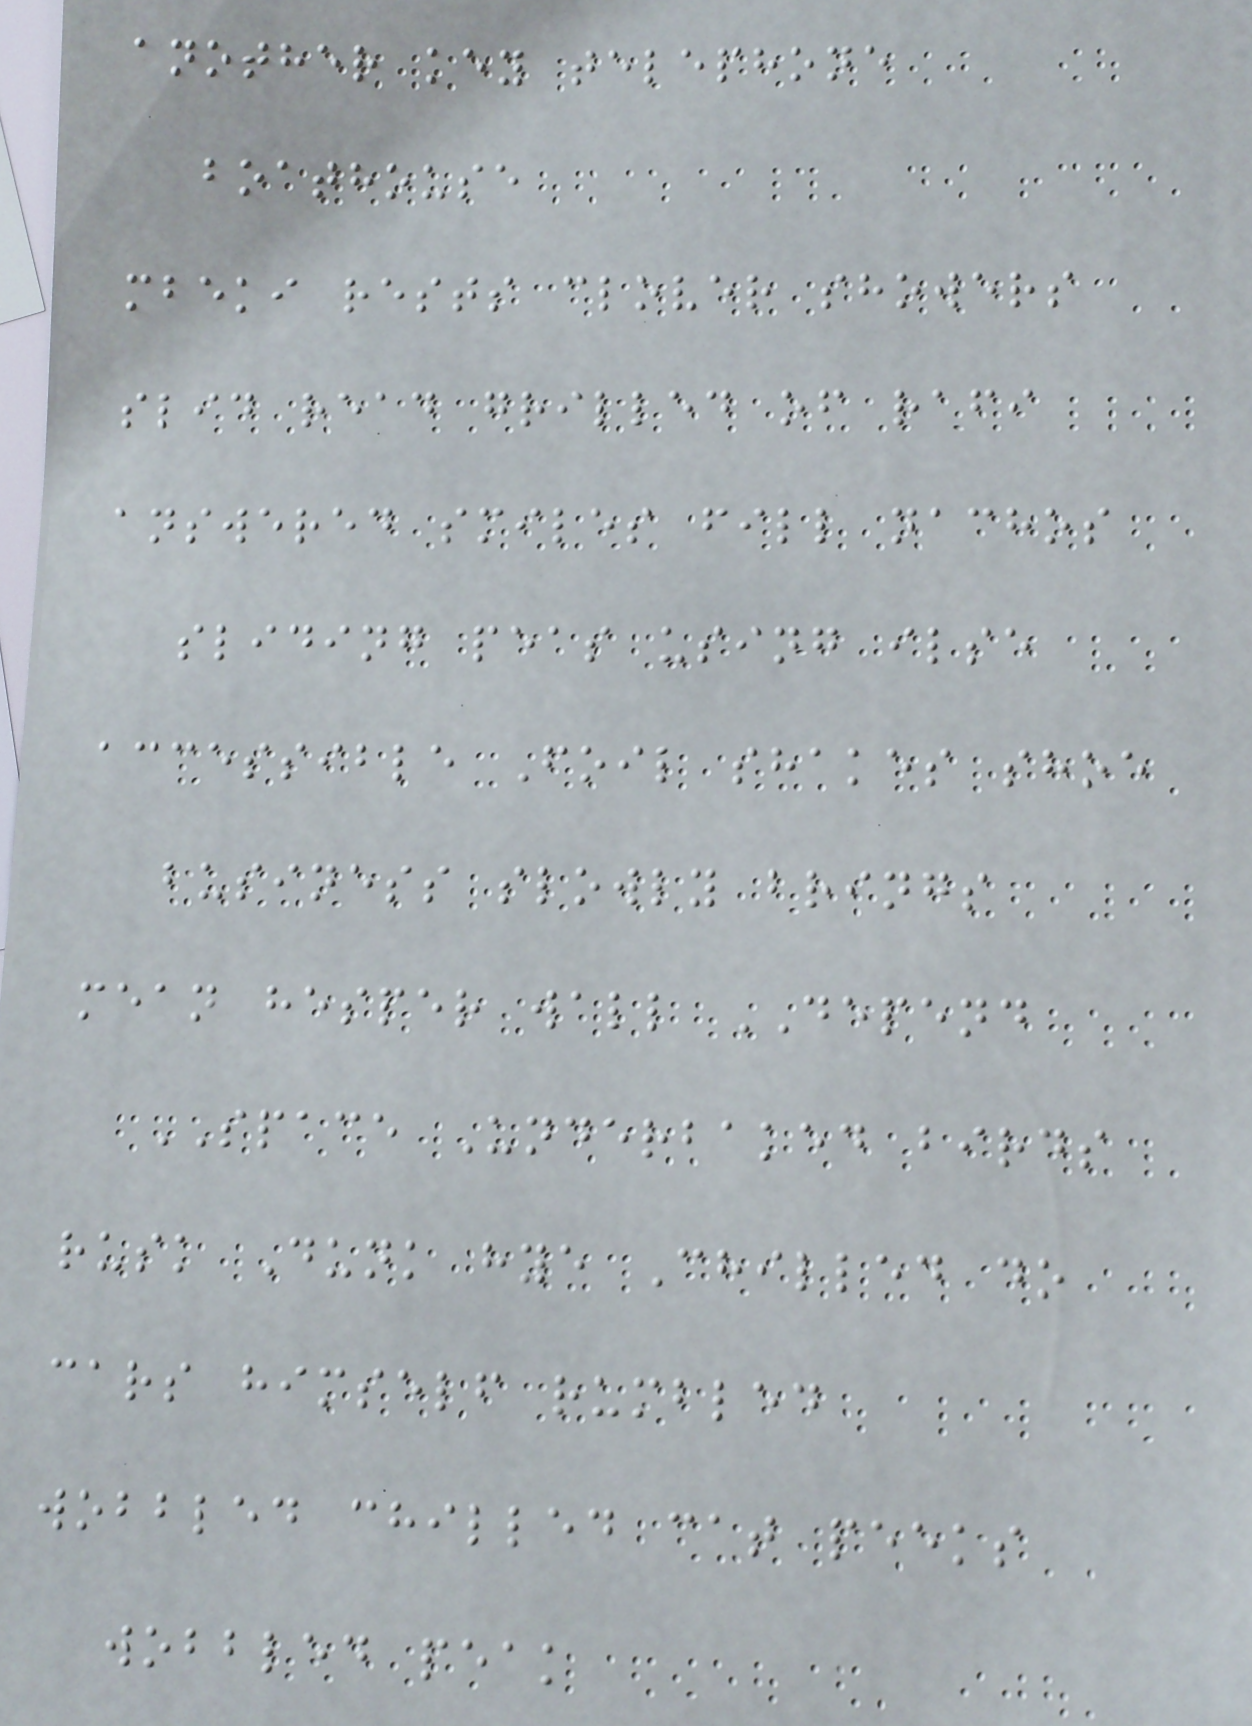another key telephone
boathouse
mbeki rests clover showers
slid read grilled of rafi
answered smiles fill nachos
sliding peas using ilse
accessible Foil shakes shoe
business slowly brings
mean hesper wall DEPEND
SPACE Underbaked birds
rusk Dunk hye Chilled do
cars himself rumbled
wobbled chilled cat peeks
wobbled peak
